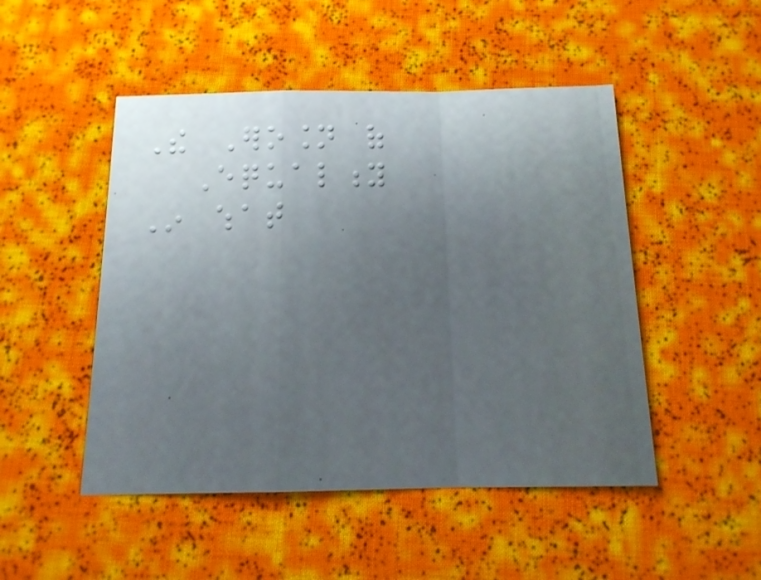The Erosion of
Equality
In what
